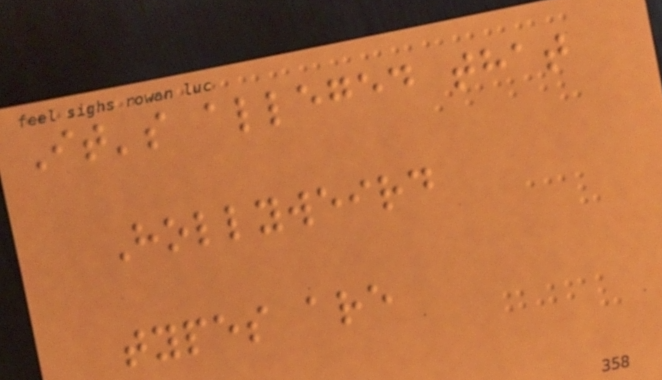It's alleged that
Hollyweird
types are
